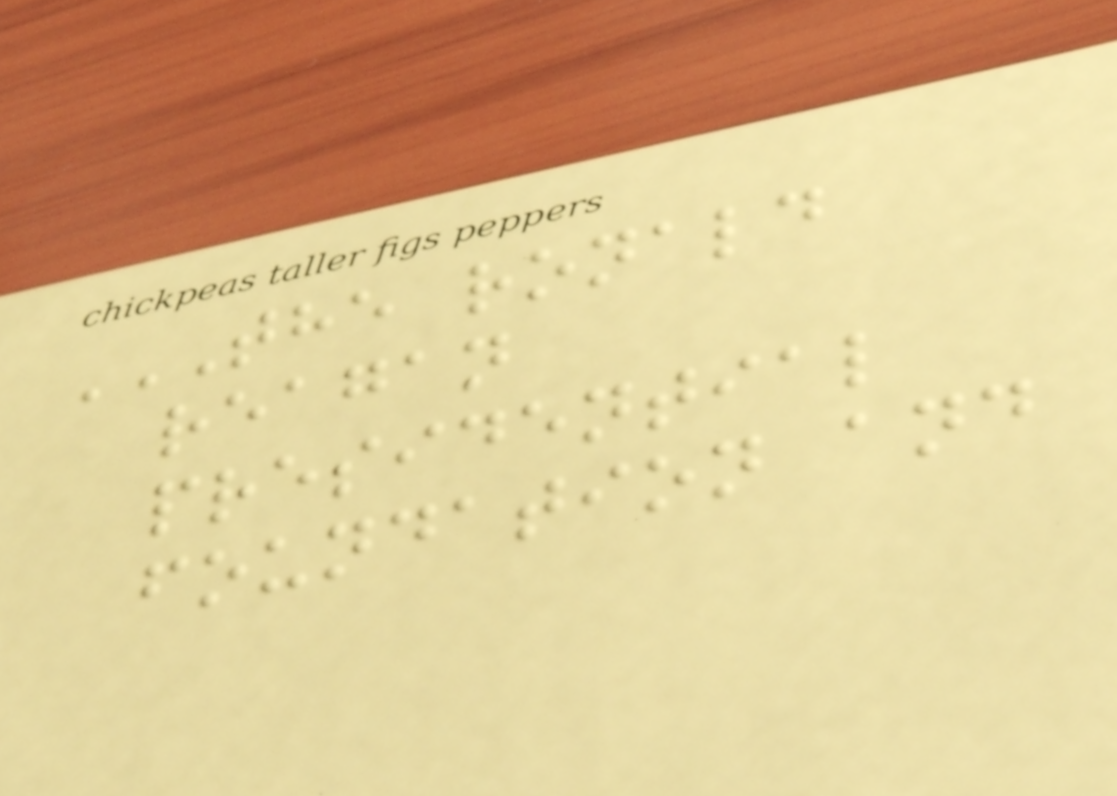THE RONALD
REAGAN
PRESIDENTIAL
FOUNDATION AND
